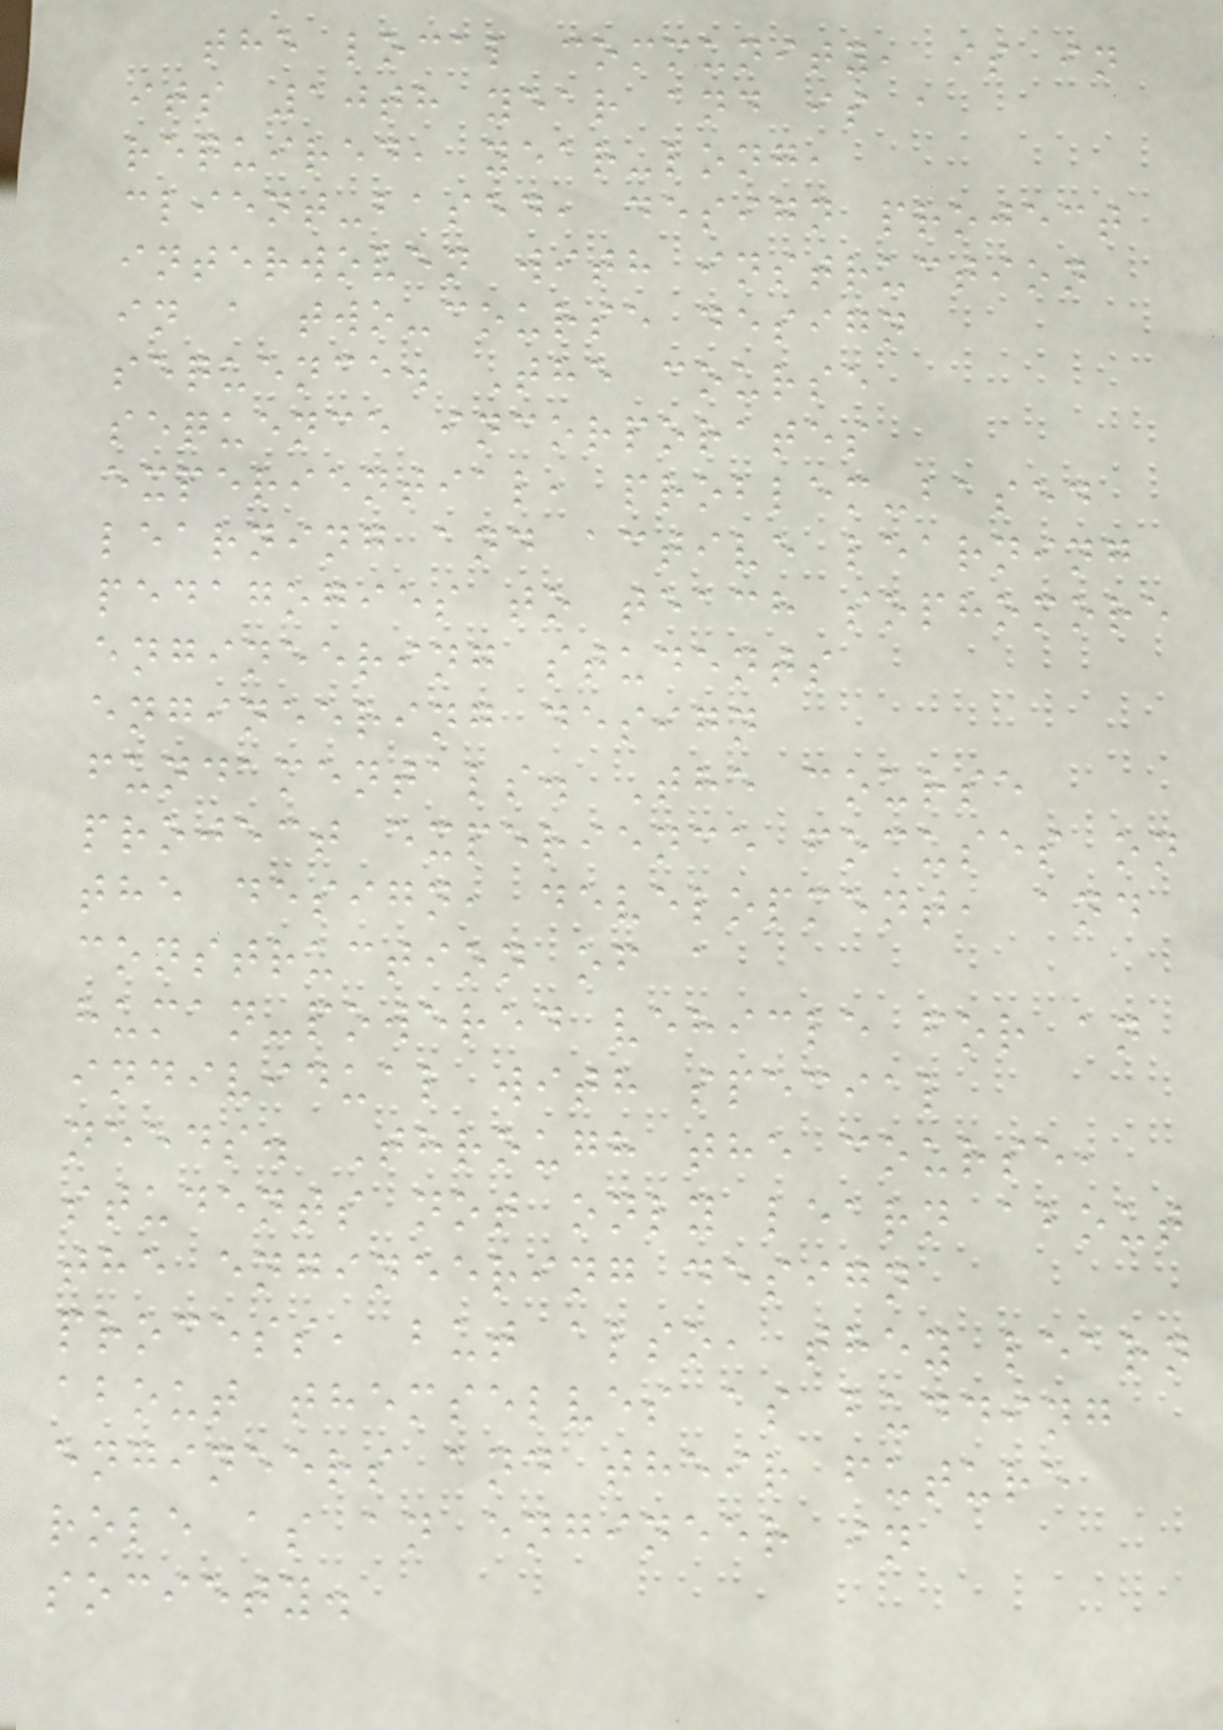the local community, is in
its 10th year and is a
required, year-long,
client-based, design project
interwoven with instruction
in a two-course design
sequence. The course
sequence incorporates
experiential, problem-based
learning and active learning
pedagogies to teach sophomore
engineering students
engineering design
fundamentals. The course
project experience focuses on
the design, development, and
construction of a
human-powered vehicle for an
individual with special
needs. Through the course,
students not only learn about
the engineering design
process, but also, they learn
about themselves as budding
engineers and their future
role as an engineer in
society.
